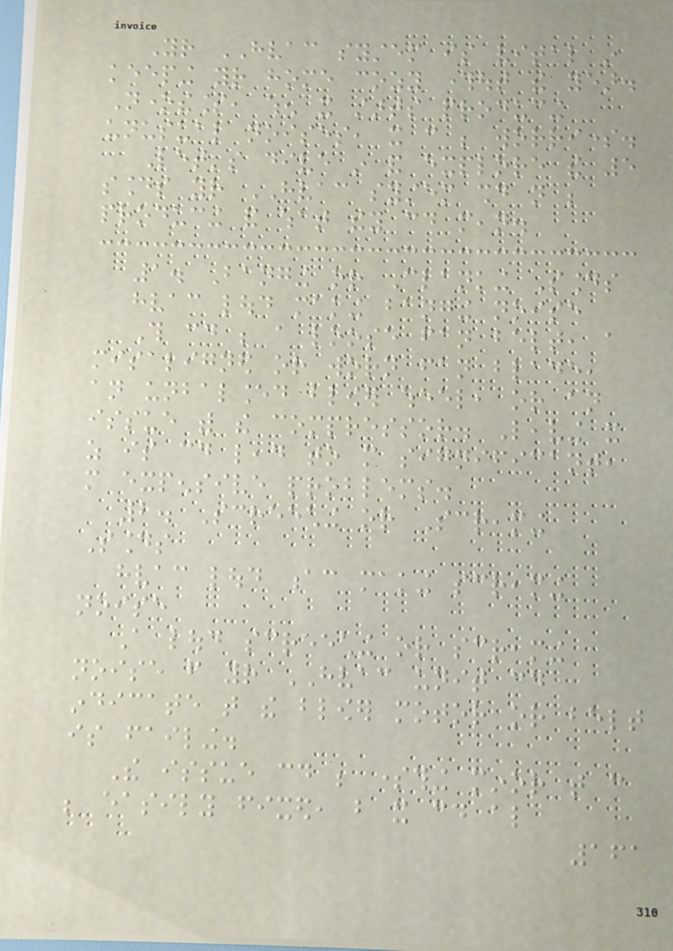Your HVAC system is vital in
keeping your home cozy throughout the year.
Nonetheless, when it starts producing
unusual noises, it can be worrisome.
Let's dive in and explore the 5
sounds your HVAC system should not be
producing and what they could mean.
1. Banging or Clanking Sounds
hvac loud making banging noise
This could be a loose fan belt, a
misaligned or worn fan blade,
an unbalanced blower wheel, or an
issue with the compressor. Leaving it
as is could lead to more significant,
more expensive problems.
2. Screeching or Screaming
Sounds
hvac loud ac making screaming
noise
A loud screeching or screaming
noise from your HVAC unit could
indicate that the blower motor or belt
is failing.
The issue could be something minor that can
be easily fixed, but it could also
161
